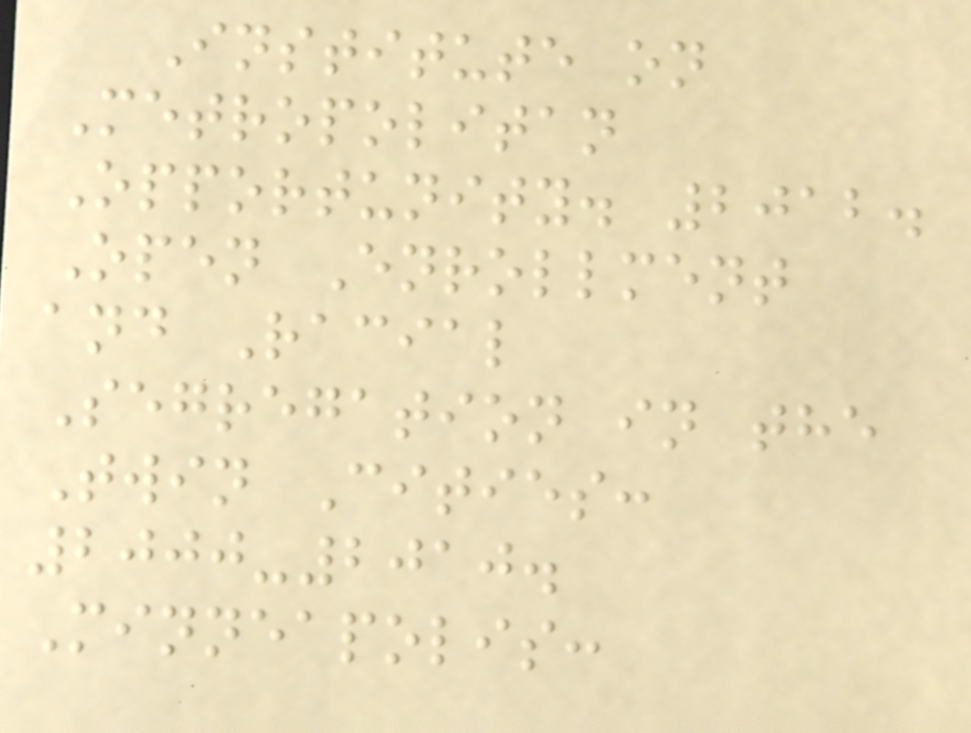Institute on
Metropolitan
Opportunity. 2012.
Open Enrollment
and Racial
Segregation in the
Twin Cities:
2000-2010.
Minneapolis:
